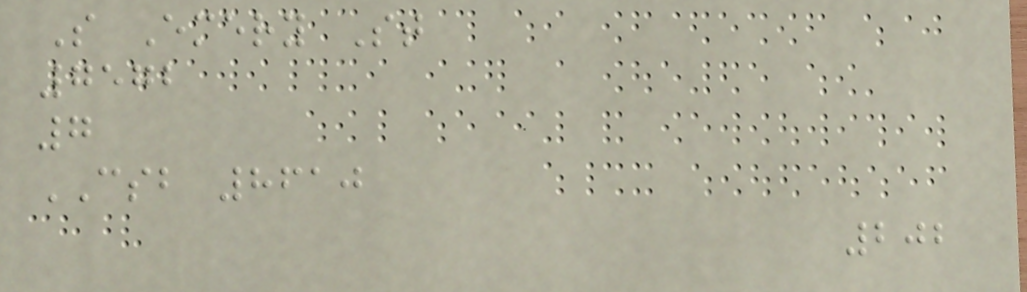S Emery St
7572
7
CSB 8610
202
